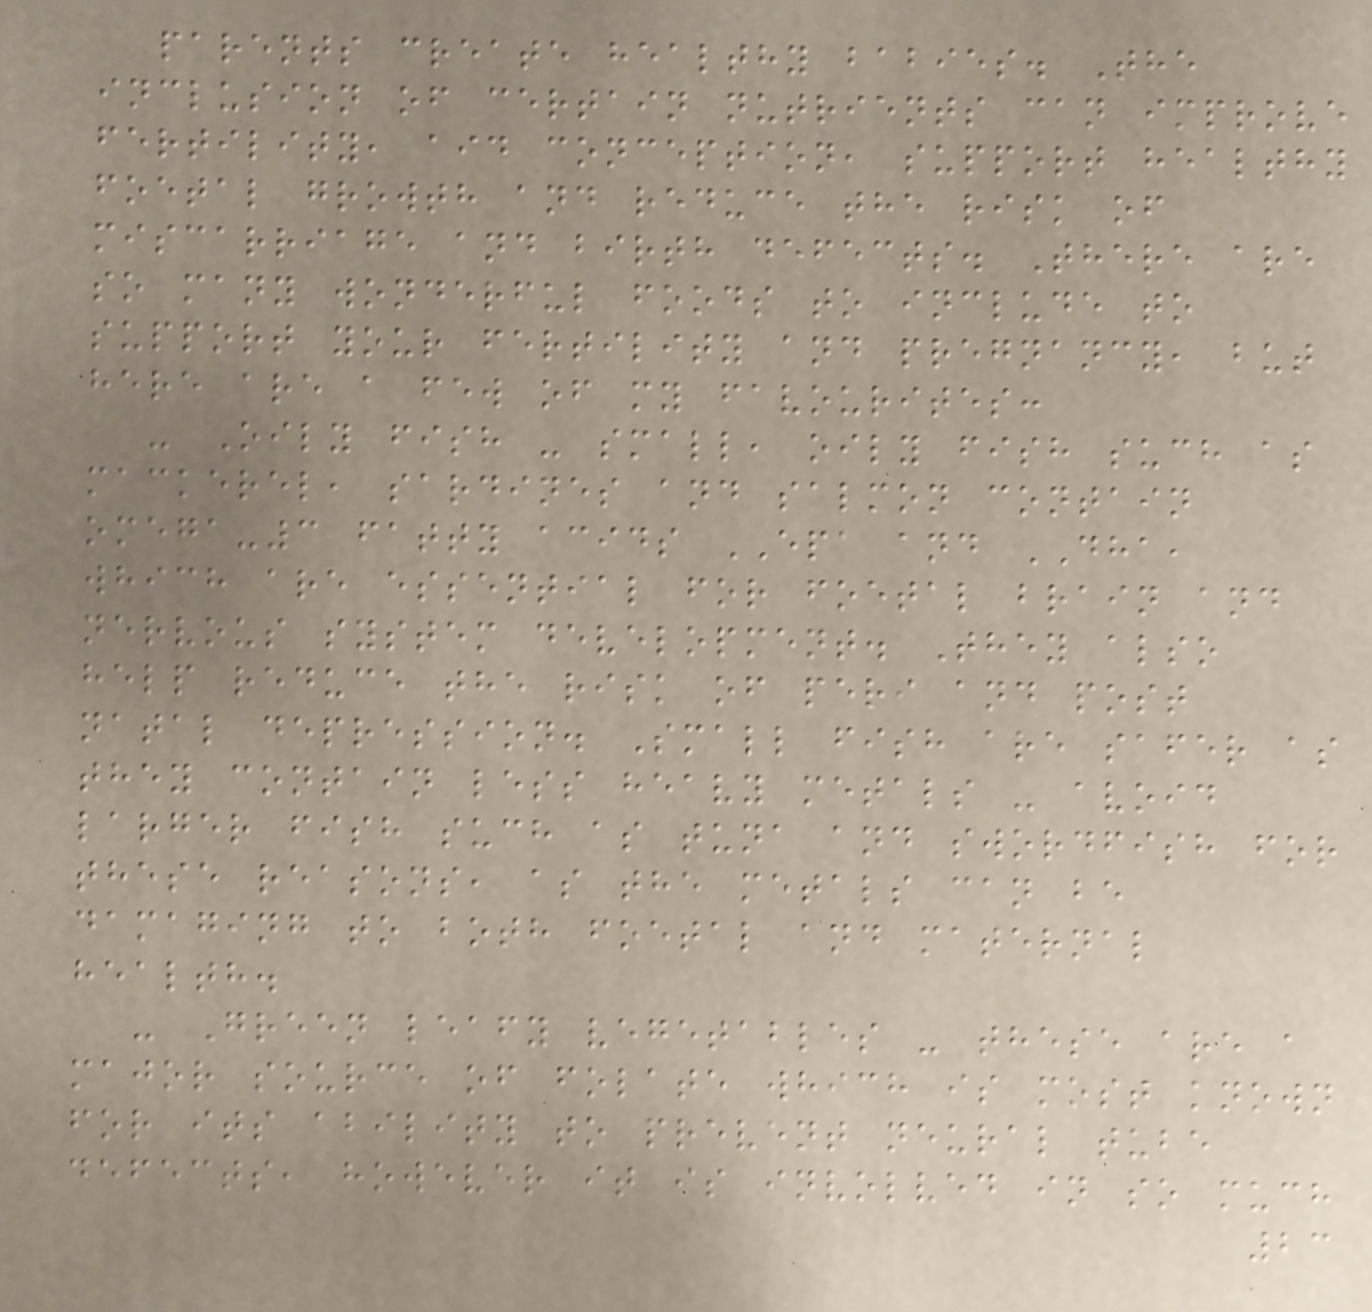parents create healthy babies. The
inclusion of certain nutrients can improve
fertility, aid conception, support healthy
foetal growth and reduce the risk of
miscarriage and birth defects. There are
so many wonderful foods to include to
support your fertility and pregnancy, but
here are a few of my favourites:
- Oily fish - small, oily fish such as
mackerel, sardines and salmon contain
omega-3 fatty acids EPA and DHA,
which are essential for foetal brain and
nervous system development. They also
help reduce the risk of peri and post
natal depression. Small fish are safer as
they contain less heavy metals - avoid
larger fish such as tuna and swordfish for
these reasons, as the metals can be
damaging to both foetal and maternal
health.
- Green leafy vegetables - these are a
major source of folate which is most known
for its ability to prevent neural tube
defects, however it is involved in so much
23
